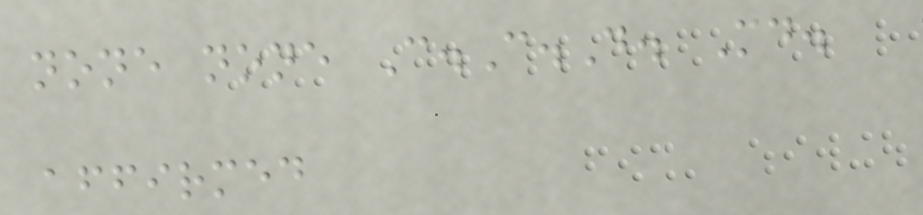none none C.C.D. Md.
affirmed
